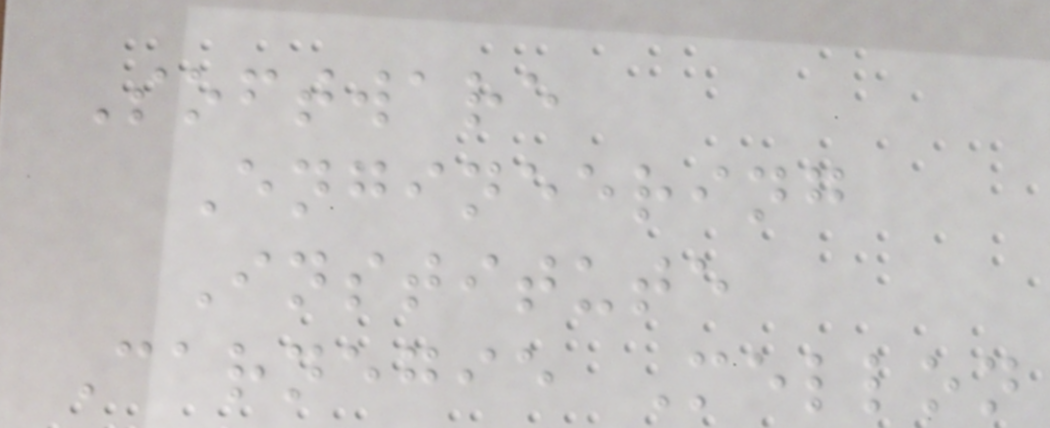Software
Engineering
Institute
Carnegie Mellon
